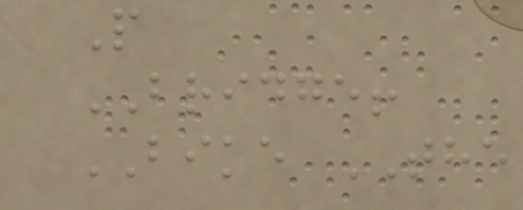P
BRIDGE!
BIKE THE
